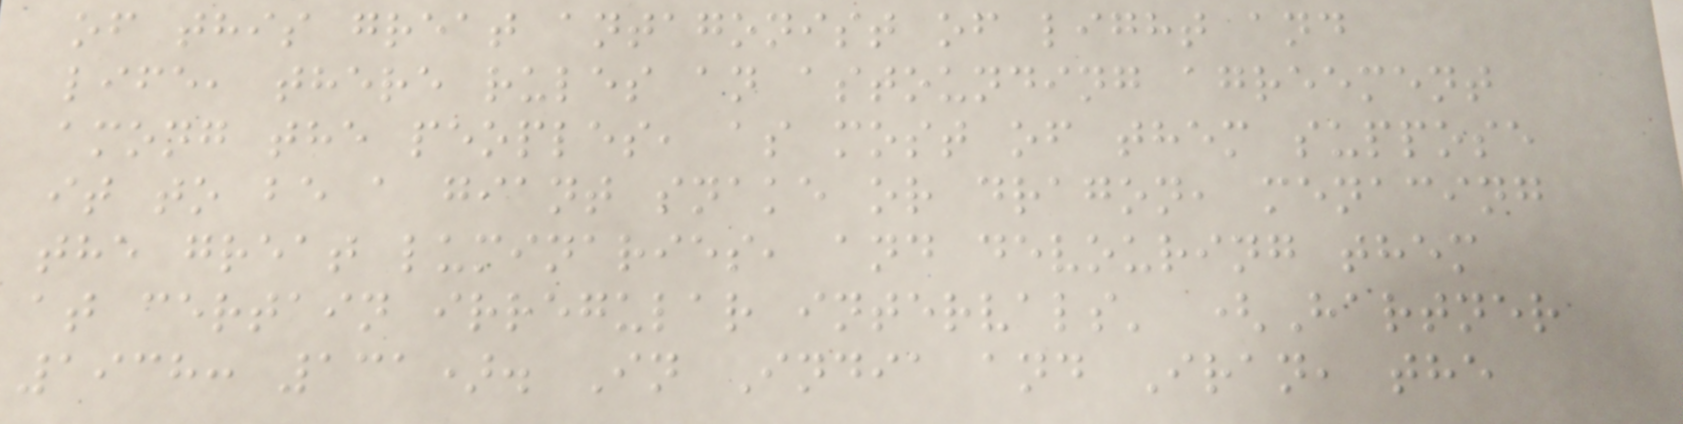of this great antagonist of light and
life, there rules an astounding agreement
among the peoples, as most of them suppose
it to be a giant snake or dragon, menacing
the great luminaries, and devouring them
at certain irregular intervals' (Hartner
1938: 131). In India and Iran, the
